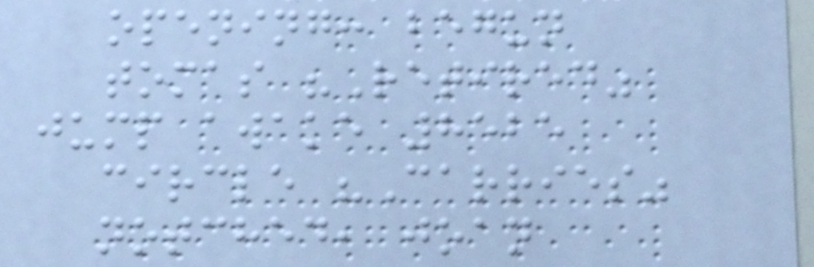opening: begun
tomas "Retired"
jump awake 8525
circle "Carries"
notched, joan
